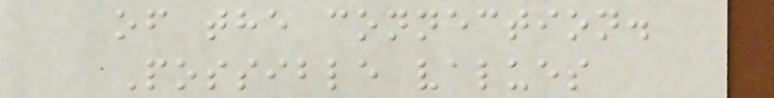of the connection.
Possible values
